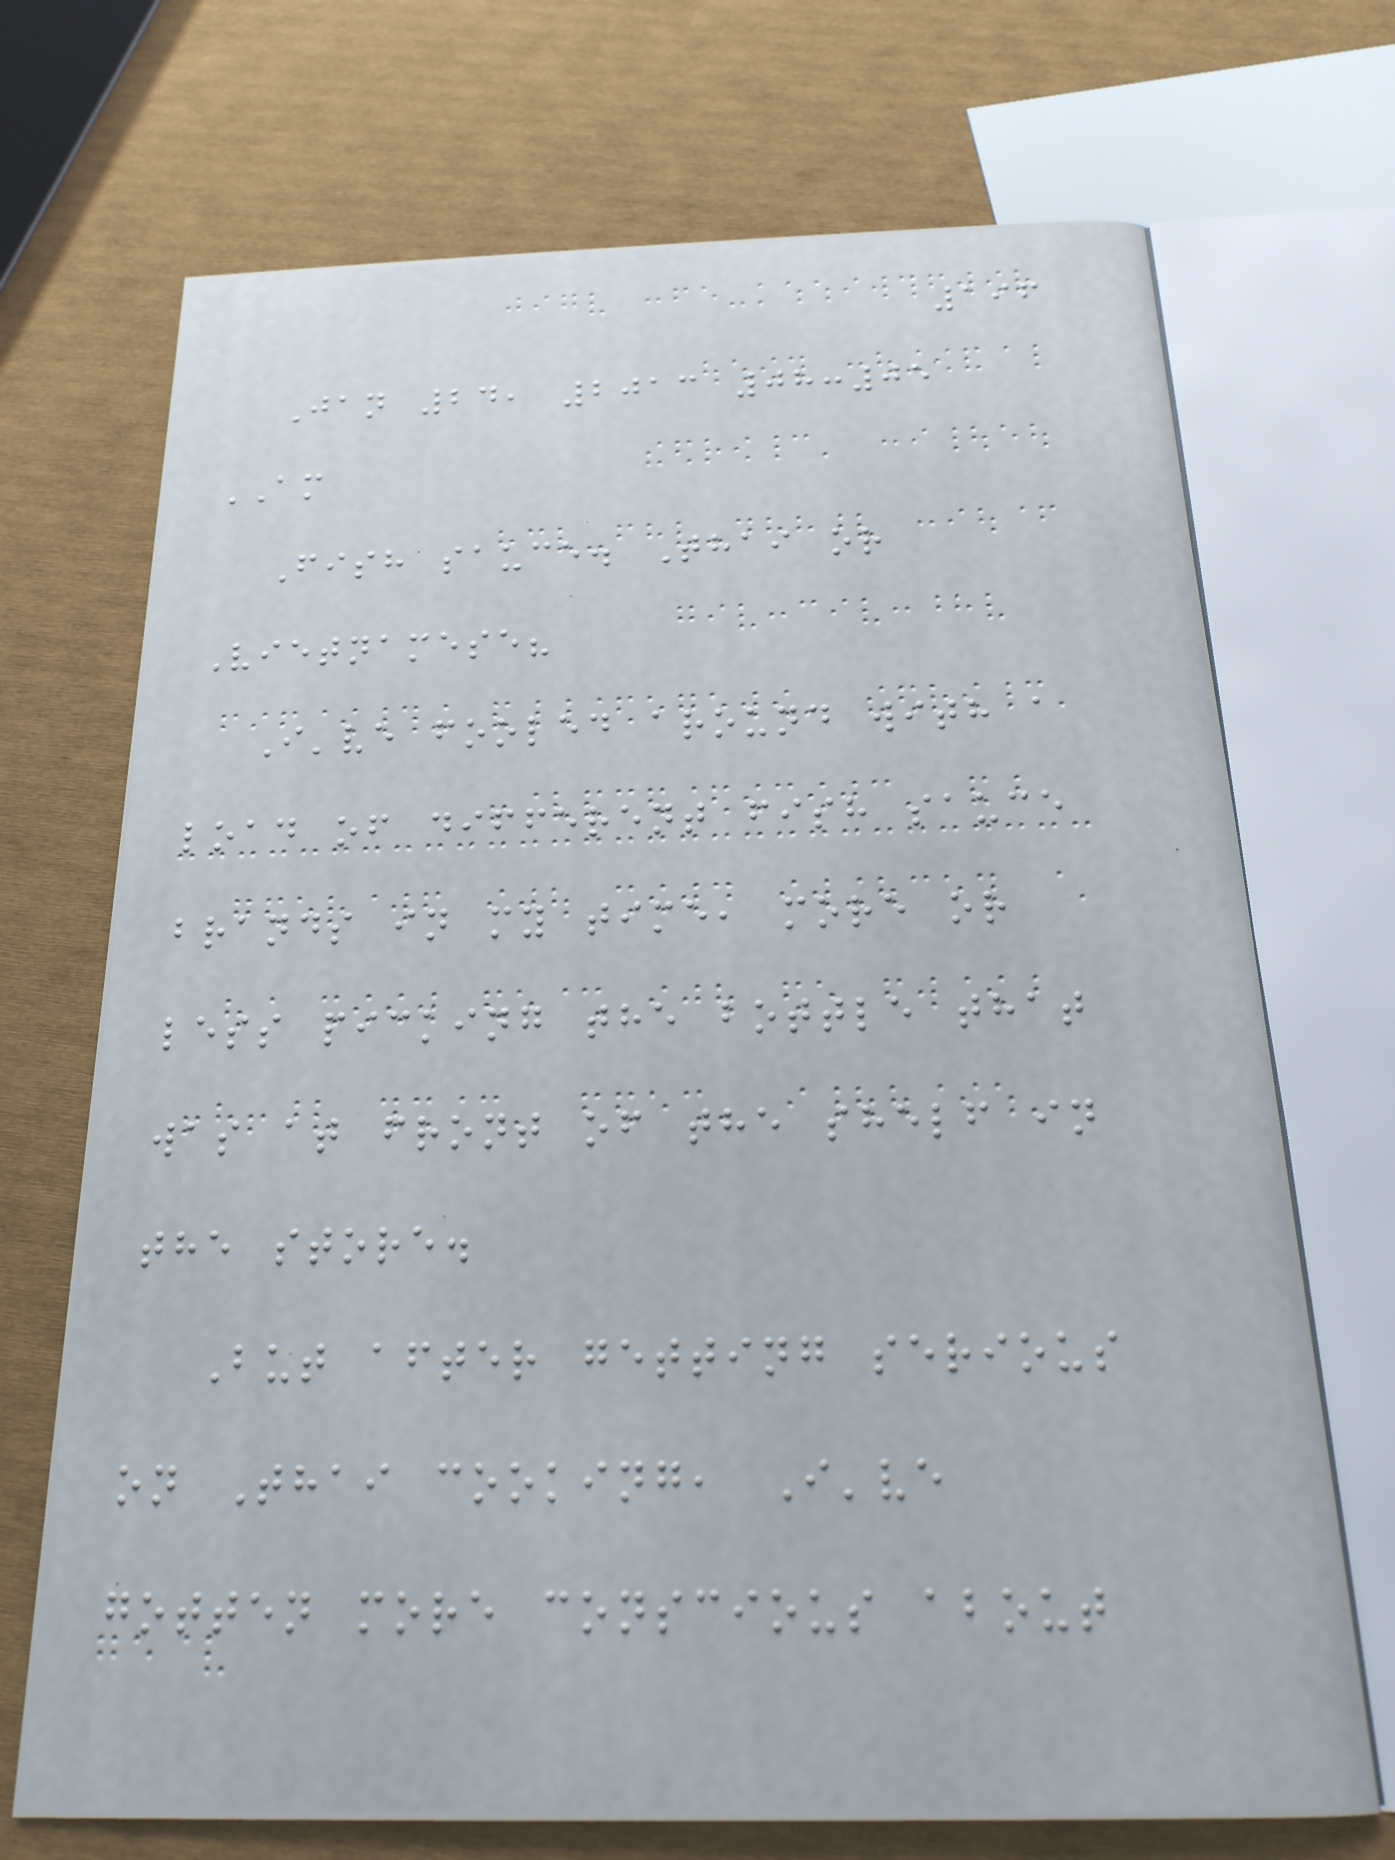196
Jan 24, 2013 08:05
AM
Fish sauce. Thai or
Vietnamese?
I've fooled around with a
load of different fish sauce
brands in my time, more or
less picking the bottle that
was at front of the shelf in
the store.
But after getting serious
on Thai cooking, I've
gotten more conscious about
